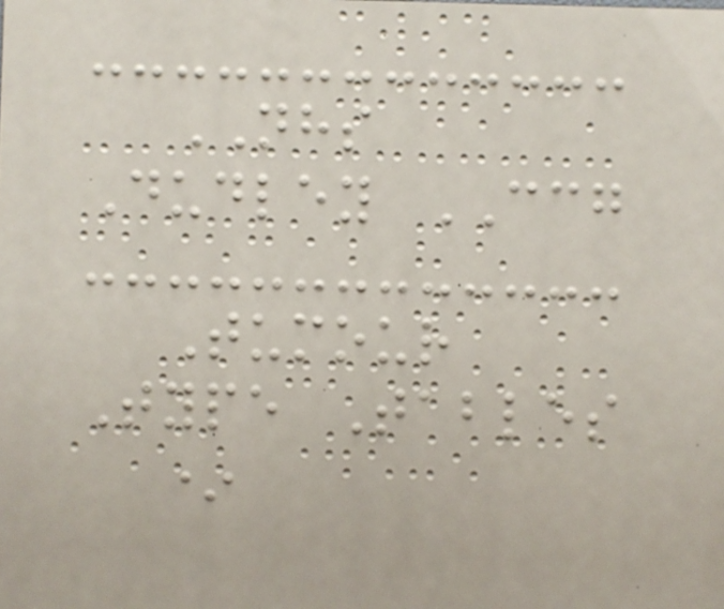NHS
Dudley CCG
Tumour
Type Tables
*
